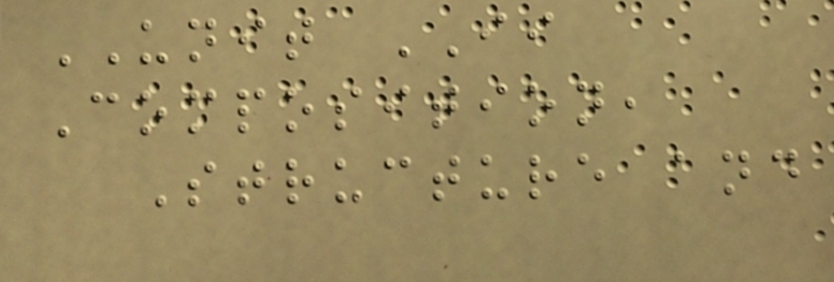UNIT II
Composition,
Structure and
